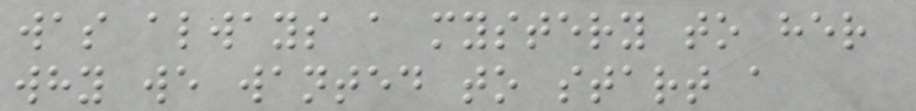was always a mystery to her
why we wanted to start a
